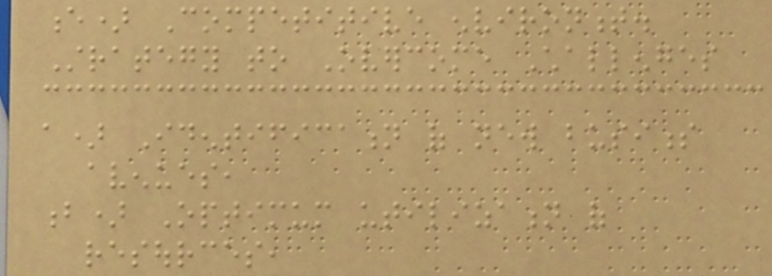e) Competitive environment.
Strategy to Overcome Challenges
a) Identification of new business
avenues,
b) Optimum utilization of
resources,
